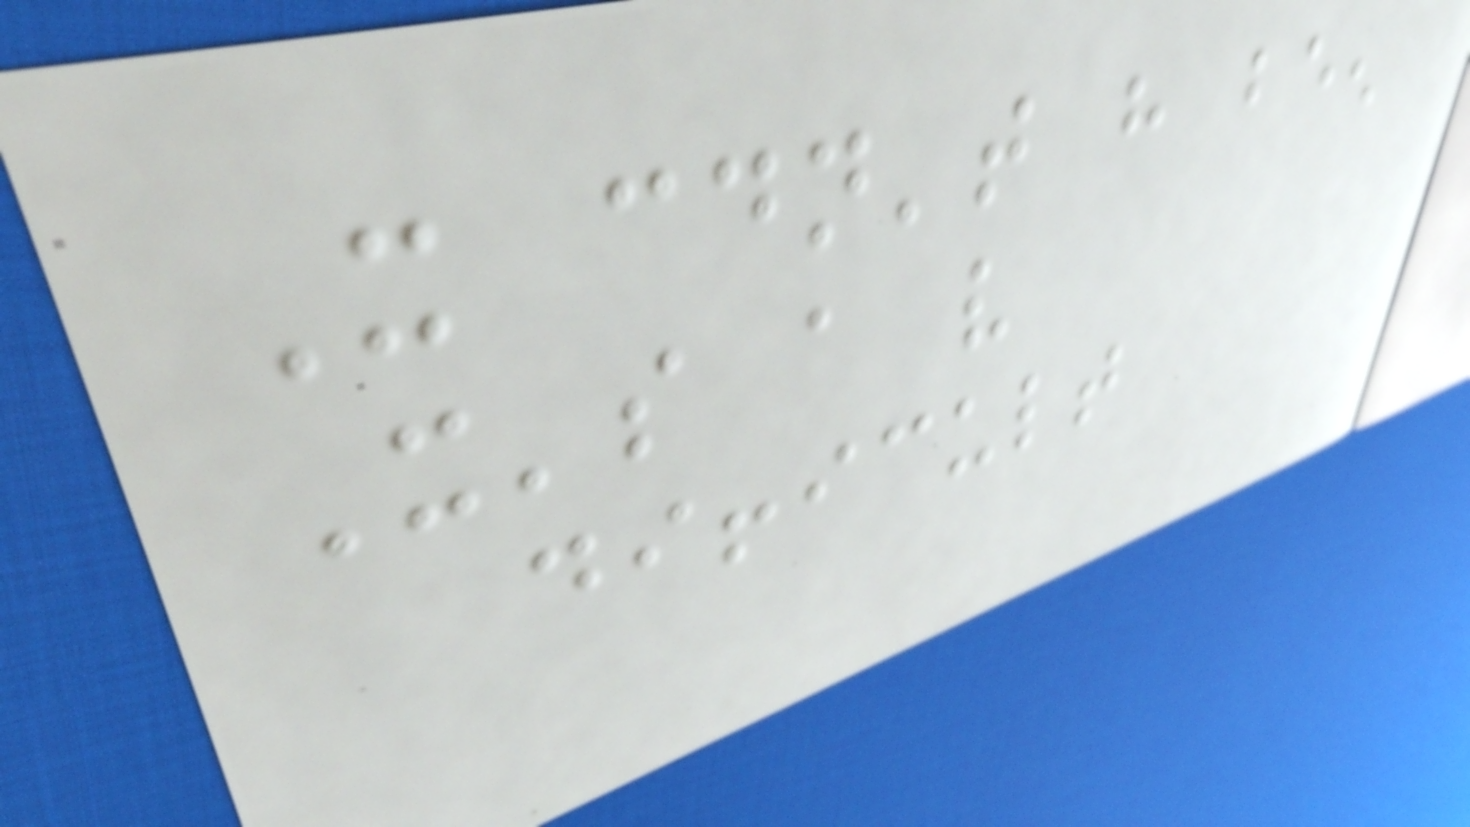It couldn't have been
It's a very
difficult
